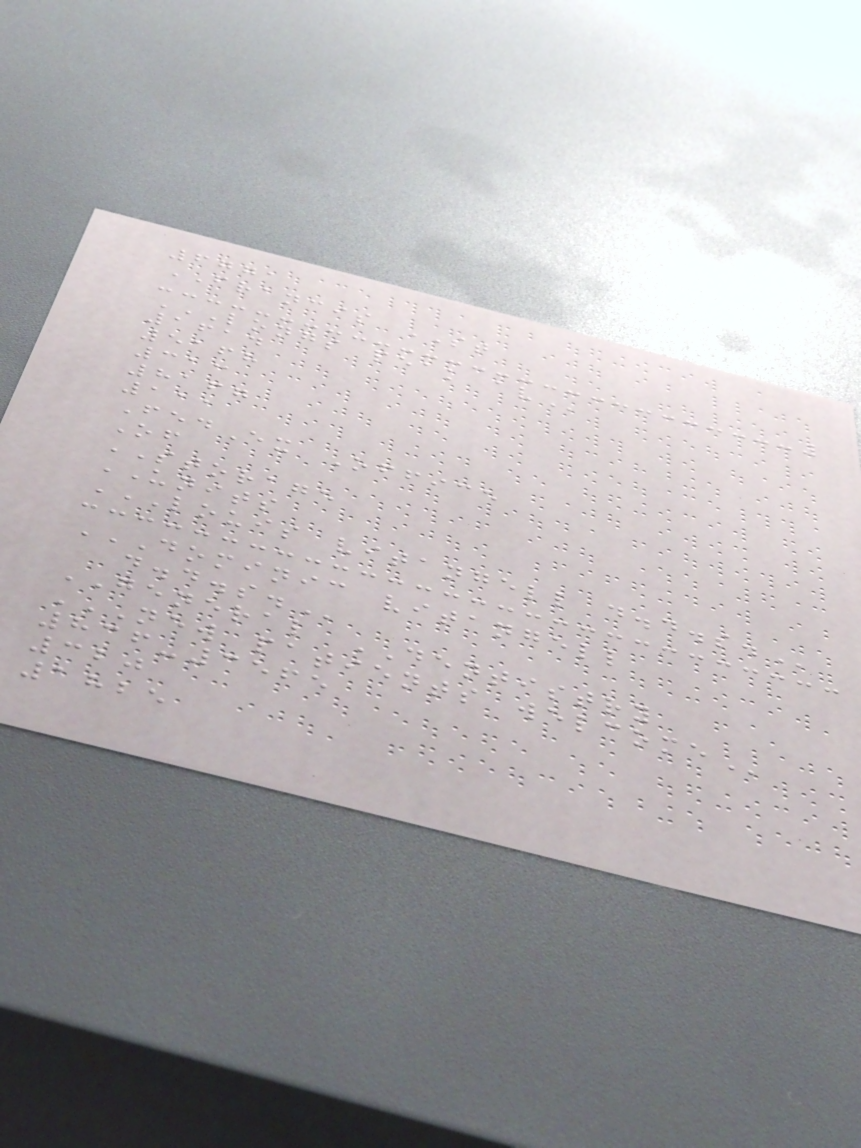6771
FRANCIS ST
LONGS PEAK AV
1614
5168
313
8167
111
FedEx Office
Of
STORAGE
UNITS
LOUIS VITANGELL D.D.S.
DOMINIC VITANGELL
D.D.S.
GENERAL DENTISTRY
NEW PATIENTS WELCOME
836-3565
320
1825
